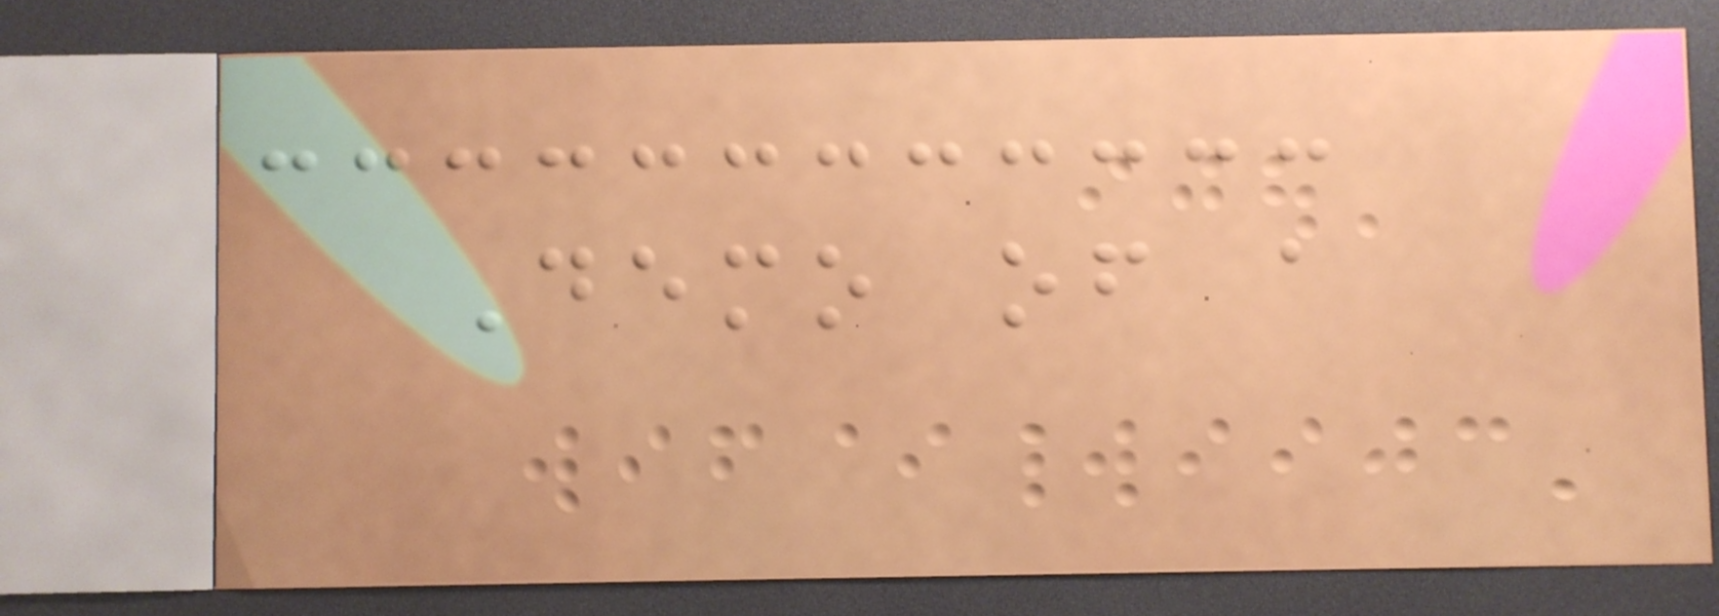Demo of a
